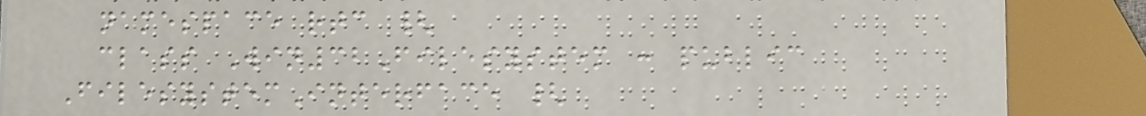namespace rtc {
class Win32Filesystem : public
FilesystemInterface {
